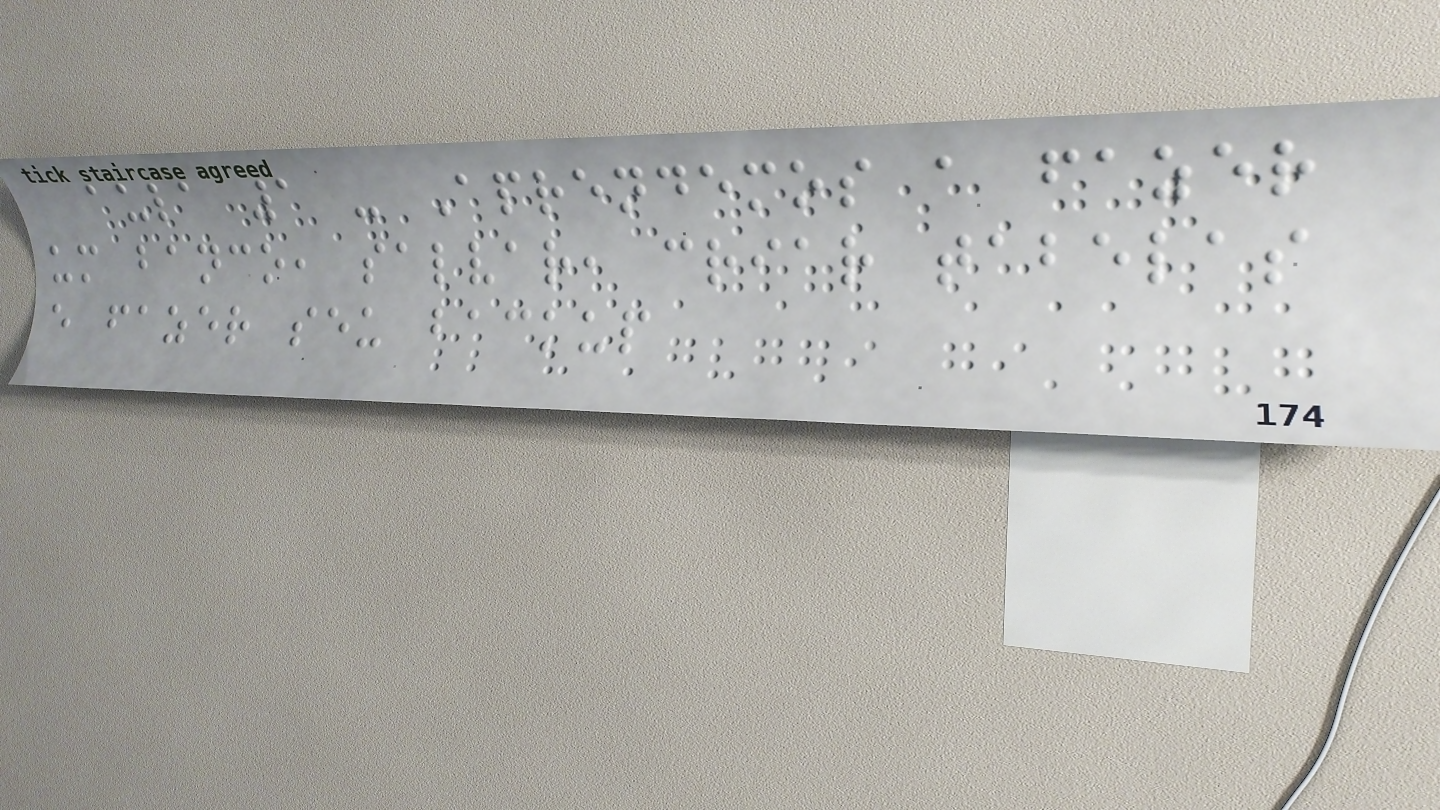aula 1 - Aprendemos a fazer
um banco, salvar, criar tabelas
e fazer seu backup
